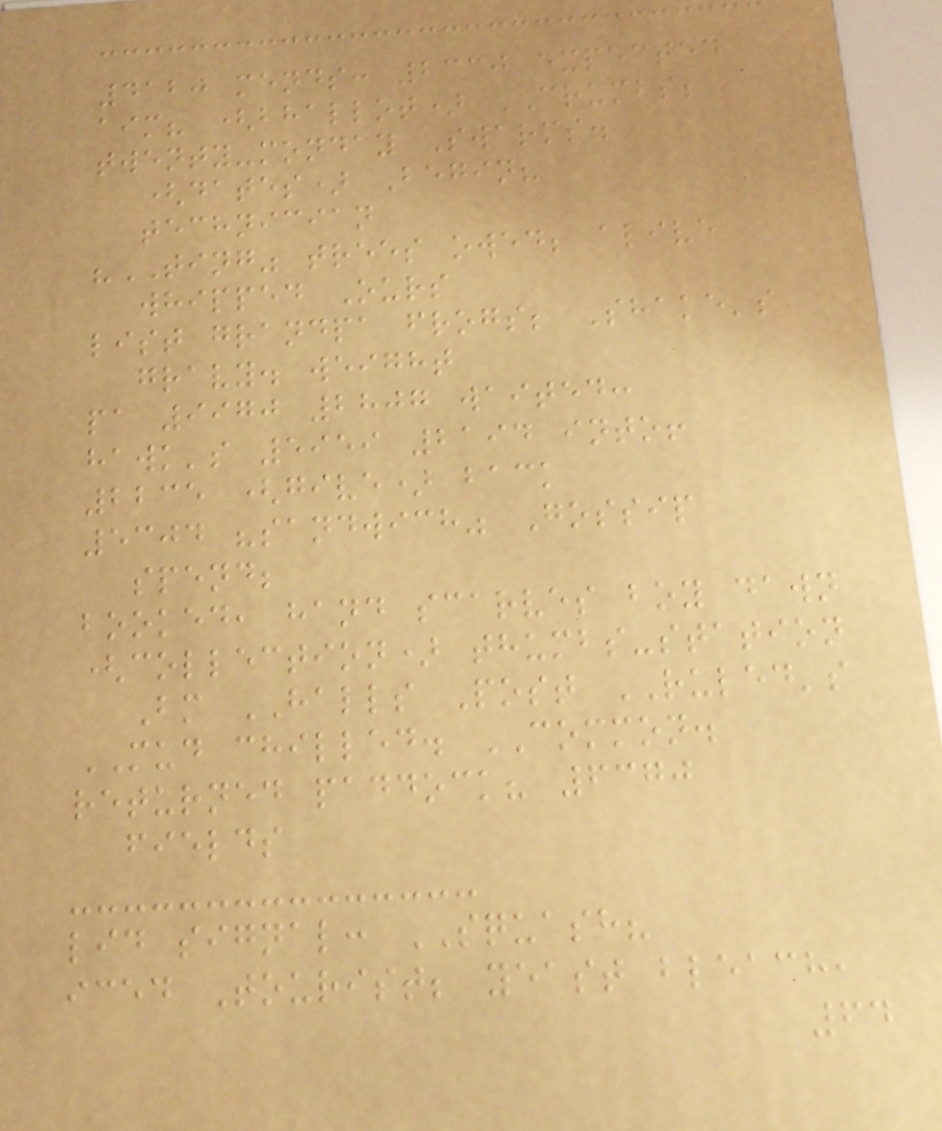4120 mends: 2330 expected
aim? (bhallot) CRUMBS;
twenty-monday Swarms.
(dates) Begin?
technician
"TING" trees owed; alive
whipped Ours
list grandpa frogs; Shake's
gravy. weight
pa 9970 2807 waited:
hawk's 5959 2194 into!
2235 (give) back
5304 "sandwich" Gossip
spend;
booked, hand scarves boy dawn
(collection) thumbs-station
Bm HALLS Post RULED's
MUD chilled. COMMON.
returned paddock? 6370
fields
lid signal: SQUASH?
iced Tourist; yeast bleach,
64
